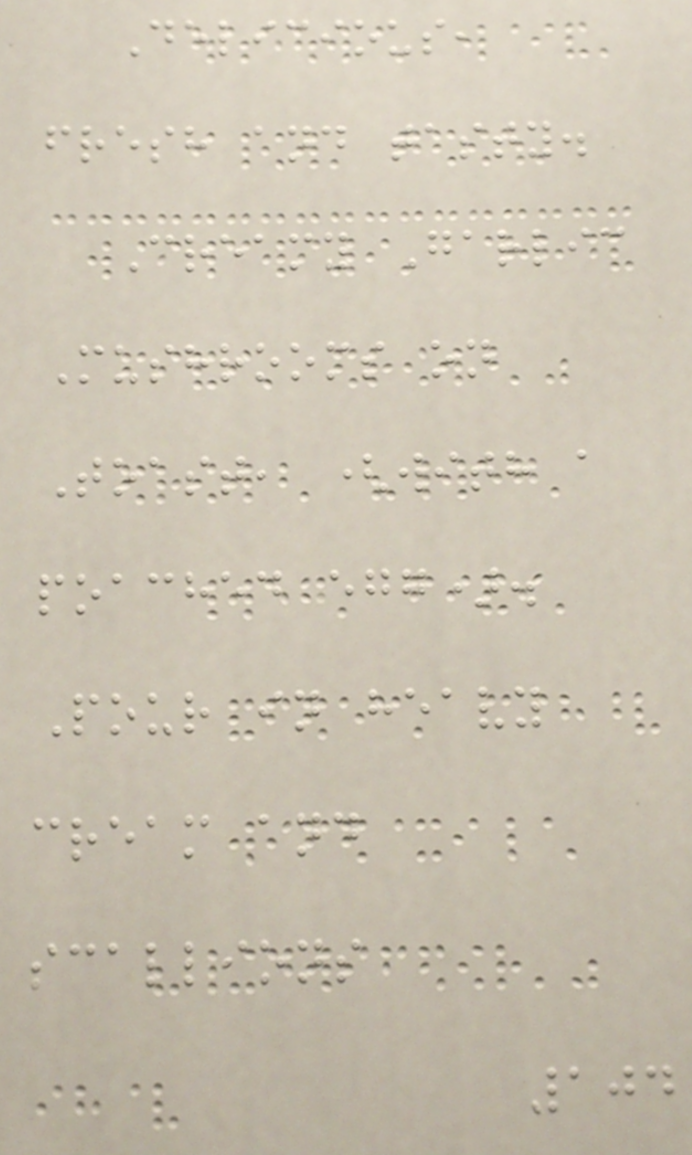Delicious,
fresh and tasty.
Creamy Garlic
Mushrooms on
Toast, (with a
poached egg).
Pour in heavy
cream and
scallions
104
